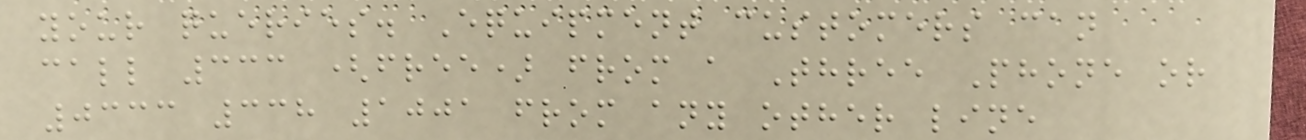your queries. Equipment customers can
call 333 (free) from a Three Phone or
0333 338 1001 from any other line
